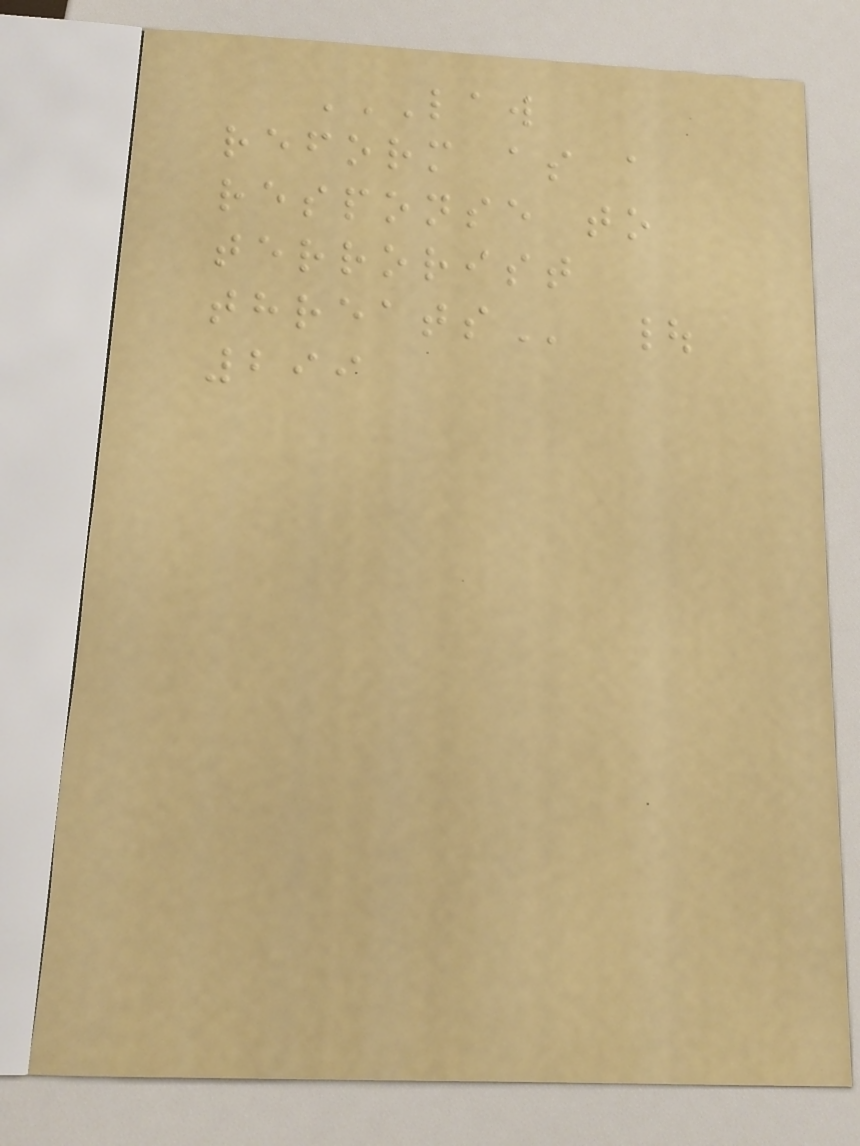LAW
REFORM AS A
RESPONSE TO
TERRORIST
THREATS |
299
